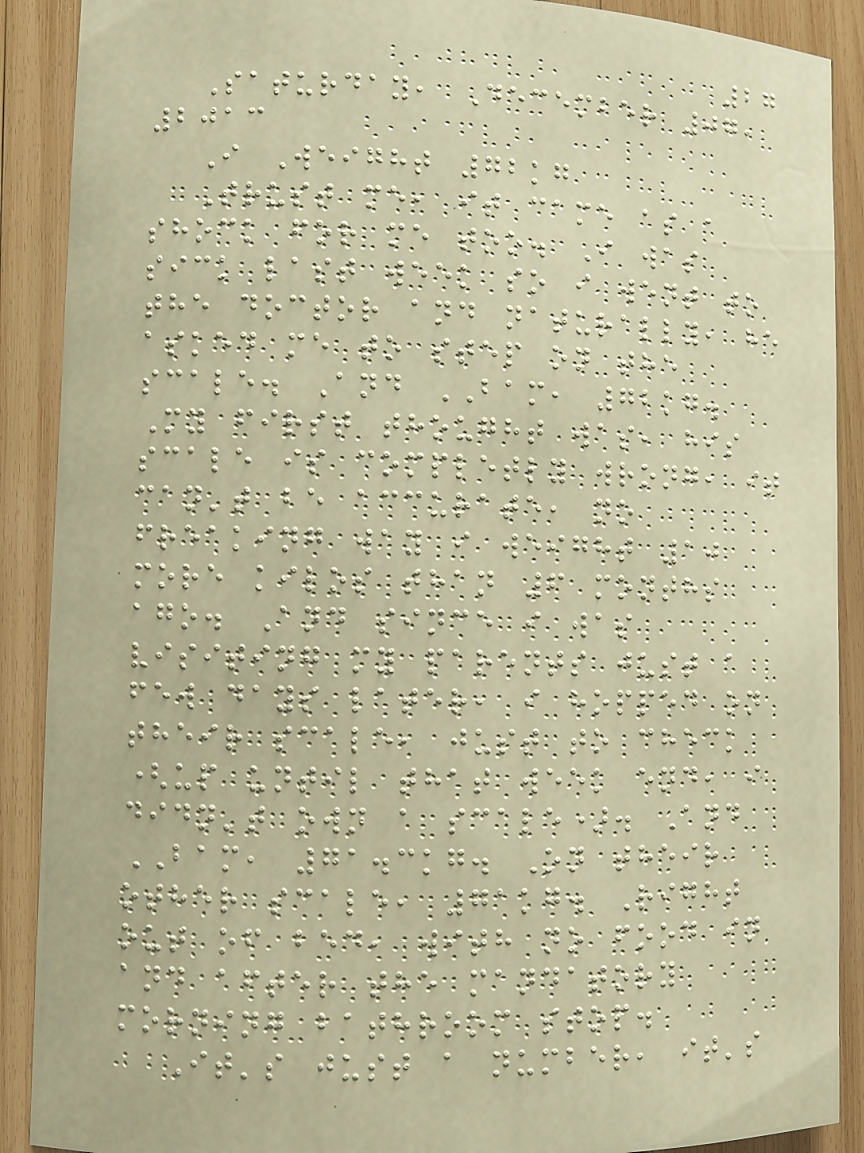27
Saturday, December 07,
2013
I Weight 72kg
Trust me, it came as a
shock for me too. I was
sick last week so i went to
the doctor and naturally, he
asked me to step on the
scale. And BAM, 72kg.
My first thought was, his
scale is completly wrong, it
can't be accurate, no
freaking way i weight 10
more kilos than 6 months
ago. And since i was
visiting my parents just a
few days later, i hopped on
their scale, just to check
(up until that week end, i
didn't own a scale). And
BAM, 71.3kg. On their
other scale, 71kg. Right
out of bed, with no food in
and after the mandatory
morning bathroom stop.
It's just a number, it's
